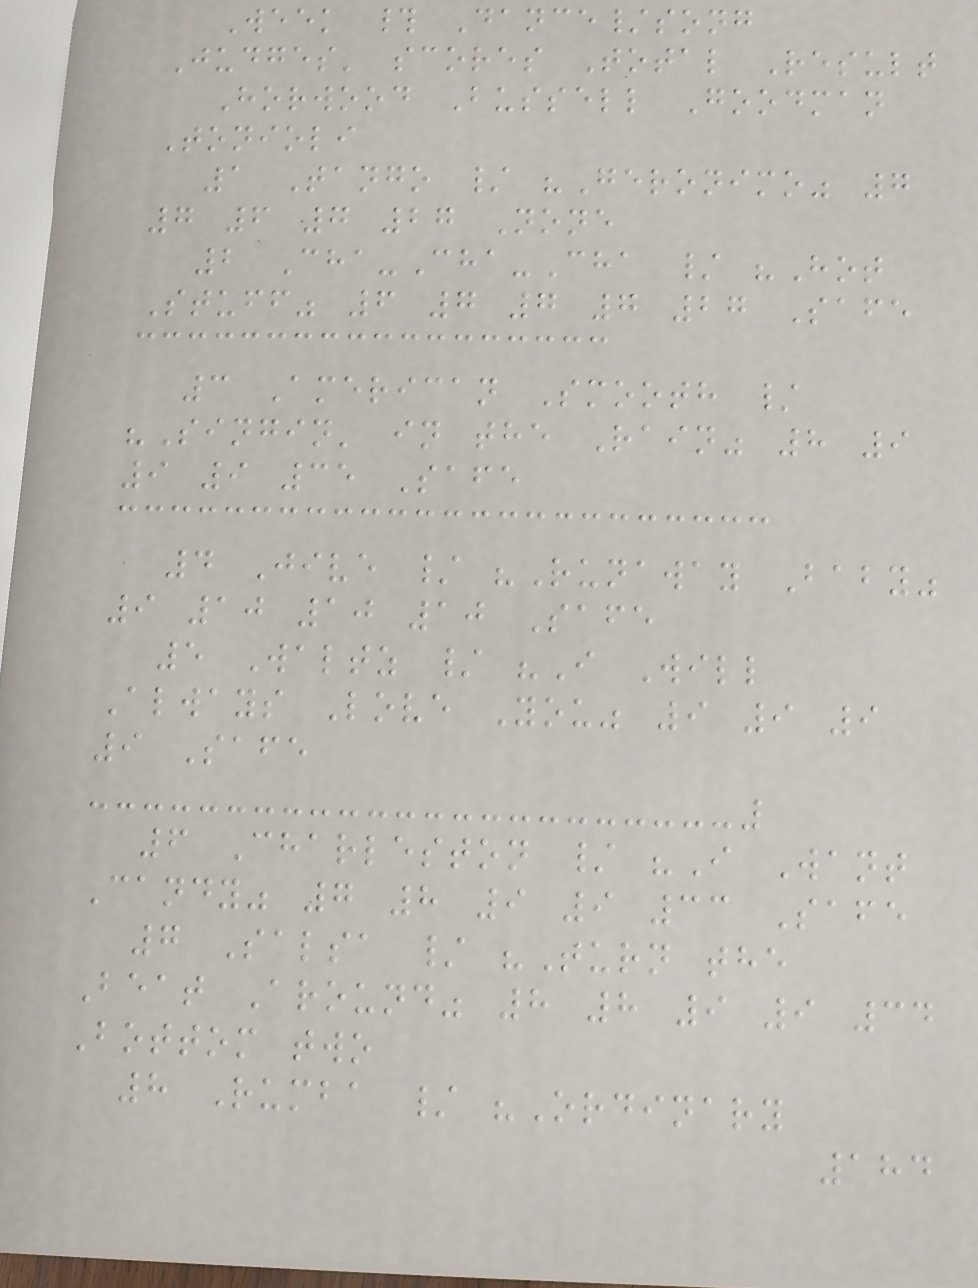Week # Dance/song
Judges' scores Total Result
Horwood Bussell Goodman
Tonioli
1 Tango / "Geronimo" 7
7 6 7 27 None
2 Cha-Cha-Cha / "Hot
Stuff" 6 7 7 7 27 Safe
3 American Smooth /
"Singin' in the Rain" 8 9
9 9 35 Safe
4 Jive / "Runaway Baby"
9 10 10 10 Safe
5 Waltz / "I Will
Always Love You" 9 9 9
9 Safe
6 Charleston / "I Want
Candy" 7 8 9 9 33 Safe
7 Salsa / "Turn the
Beat Around" 8 8 9 9 34
Bottom two
8 Rumba / "Ordinary
184
